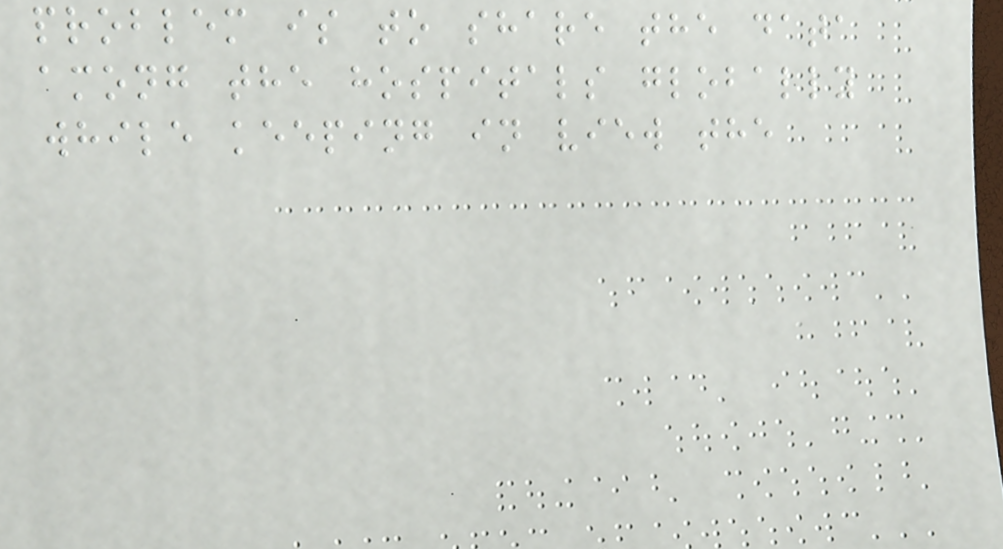problem is to share the data
among the hospitals globally
while keeping in view the
